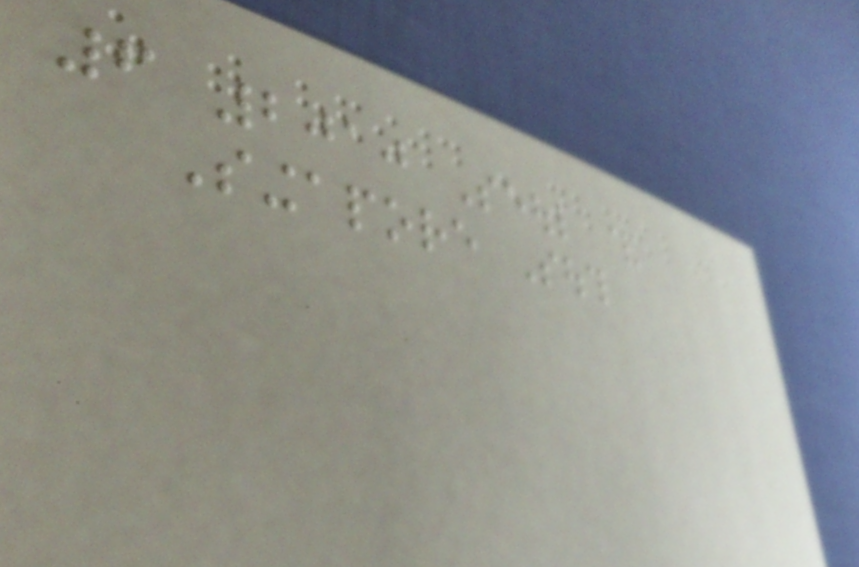6 2010 Seoul &
Singapore South
